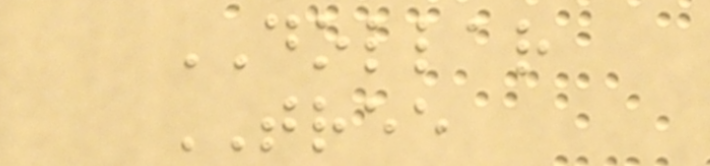DOLLAR
TREE
